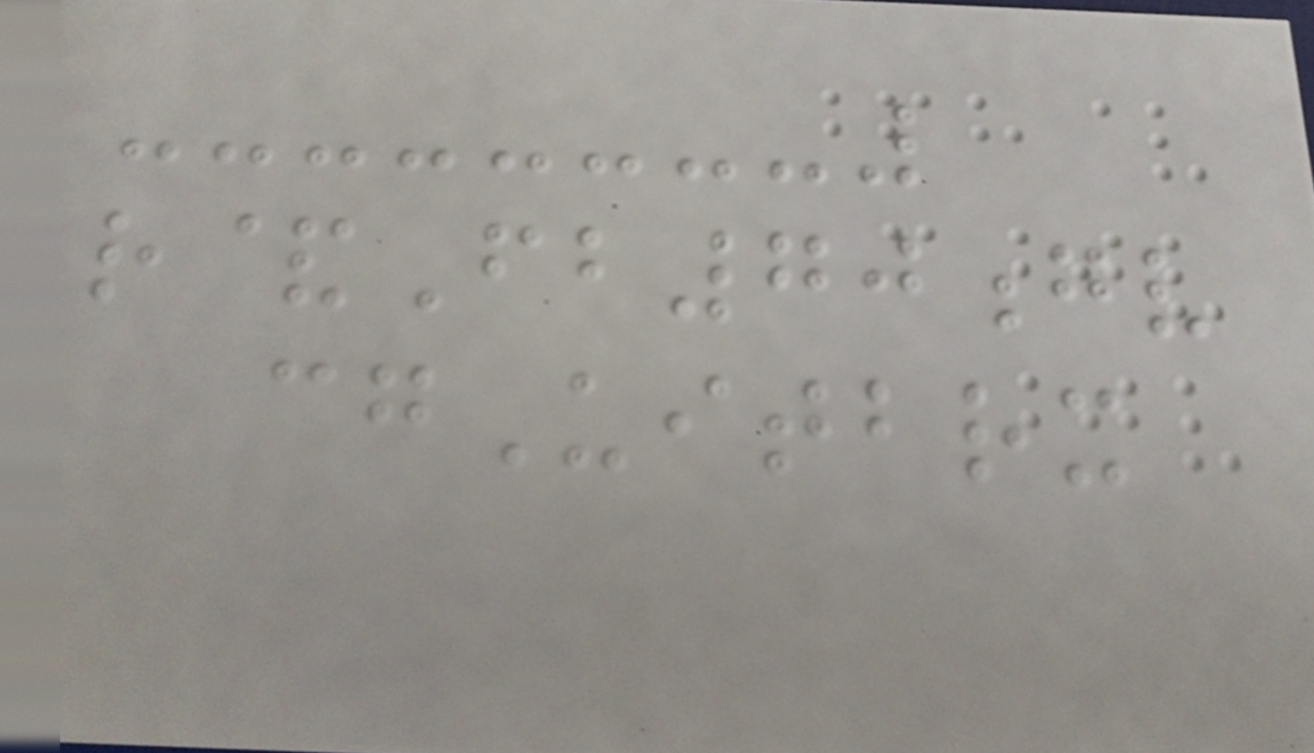r&Fb70gv
cgUitbrx
